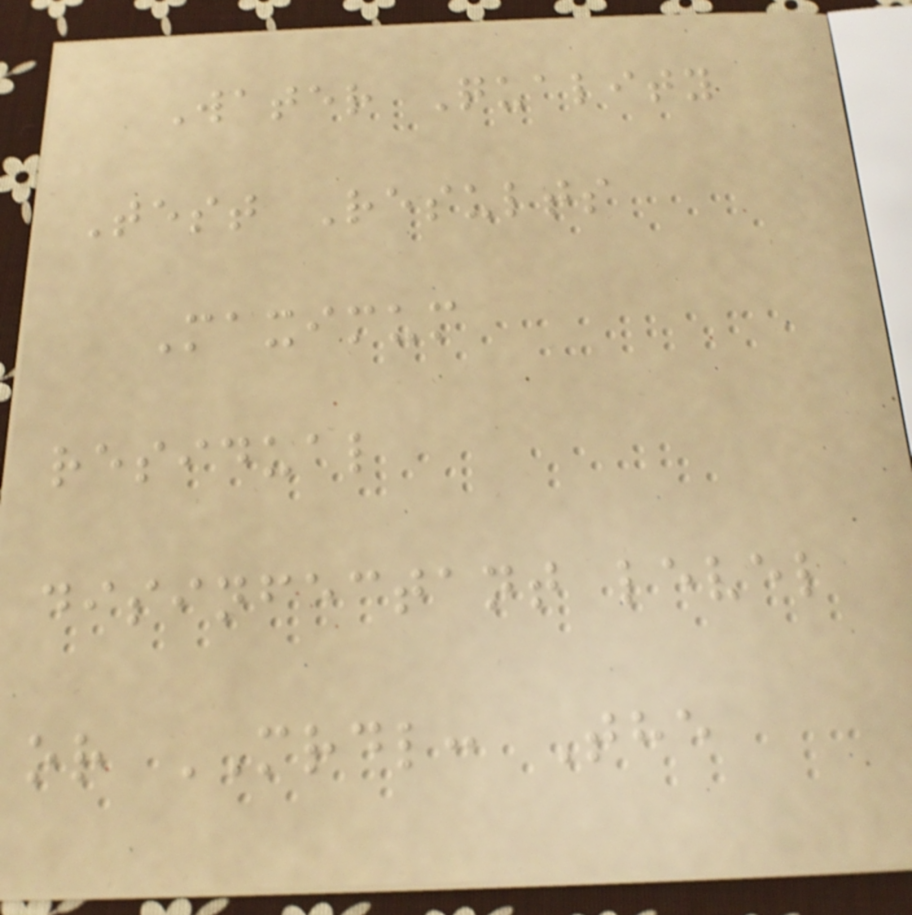Water Quality
Test Results
Maximum
residual
disinfectant level
or MRDL: The
